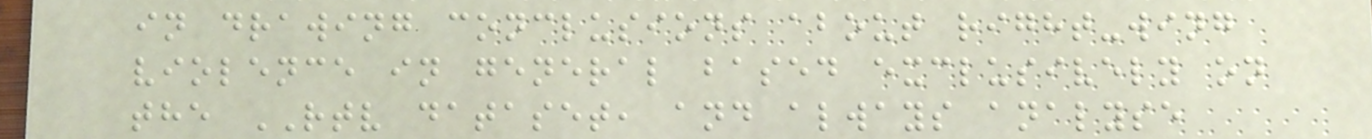in drawing conclusions about right-wing
violence in general based exclusively on
the RTV dataset, and always analyse
